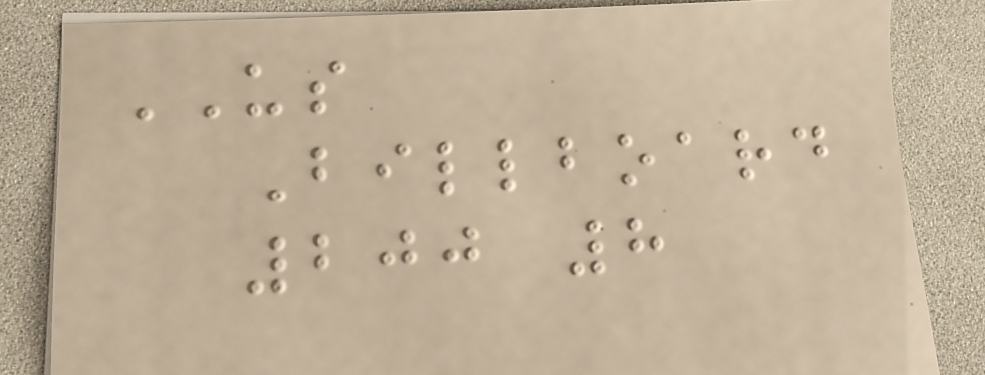US
Billboard
200 8
